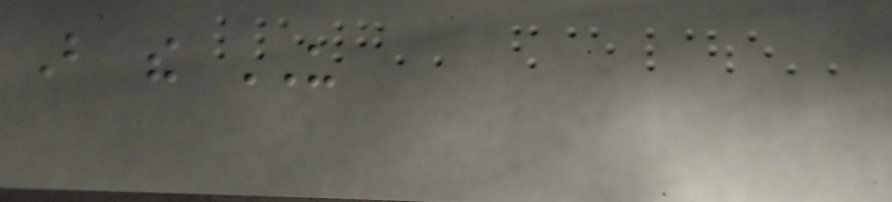But the US
